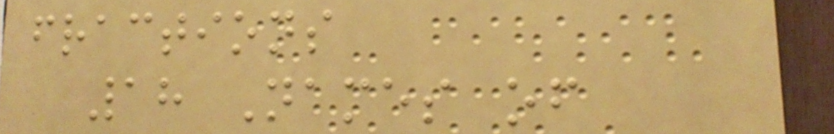fractions
18 Names of
